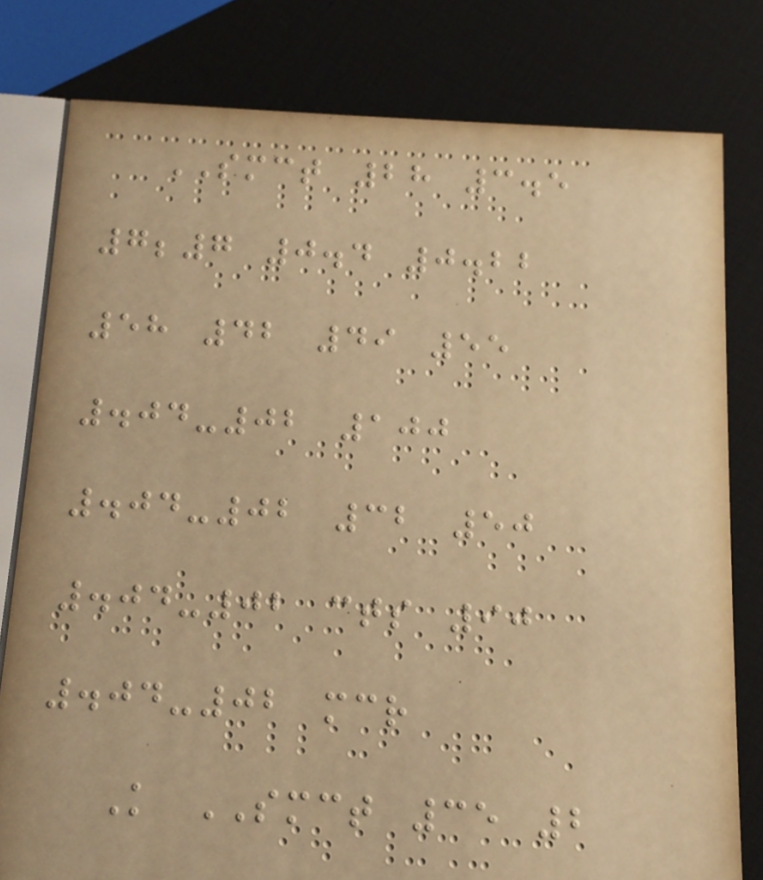SMCT 28 3.5
7;7 0.4 0.22
58 42 49 55
.04-02 100
.04-02 32 50
.04-02 cts 90
.04-02 mcr
K SMCT 35 2
